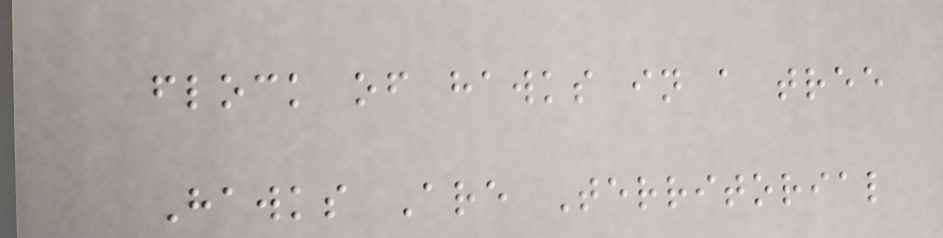flock of hawks in a tree
Hawks Are Territorial
